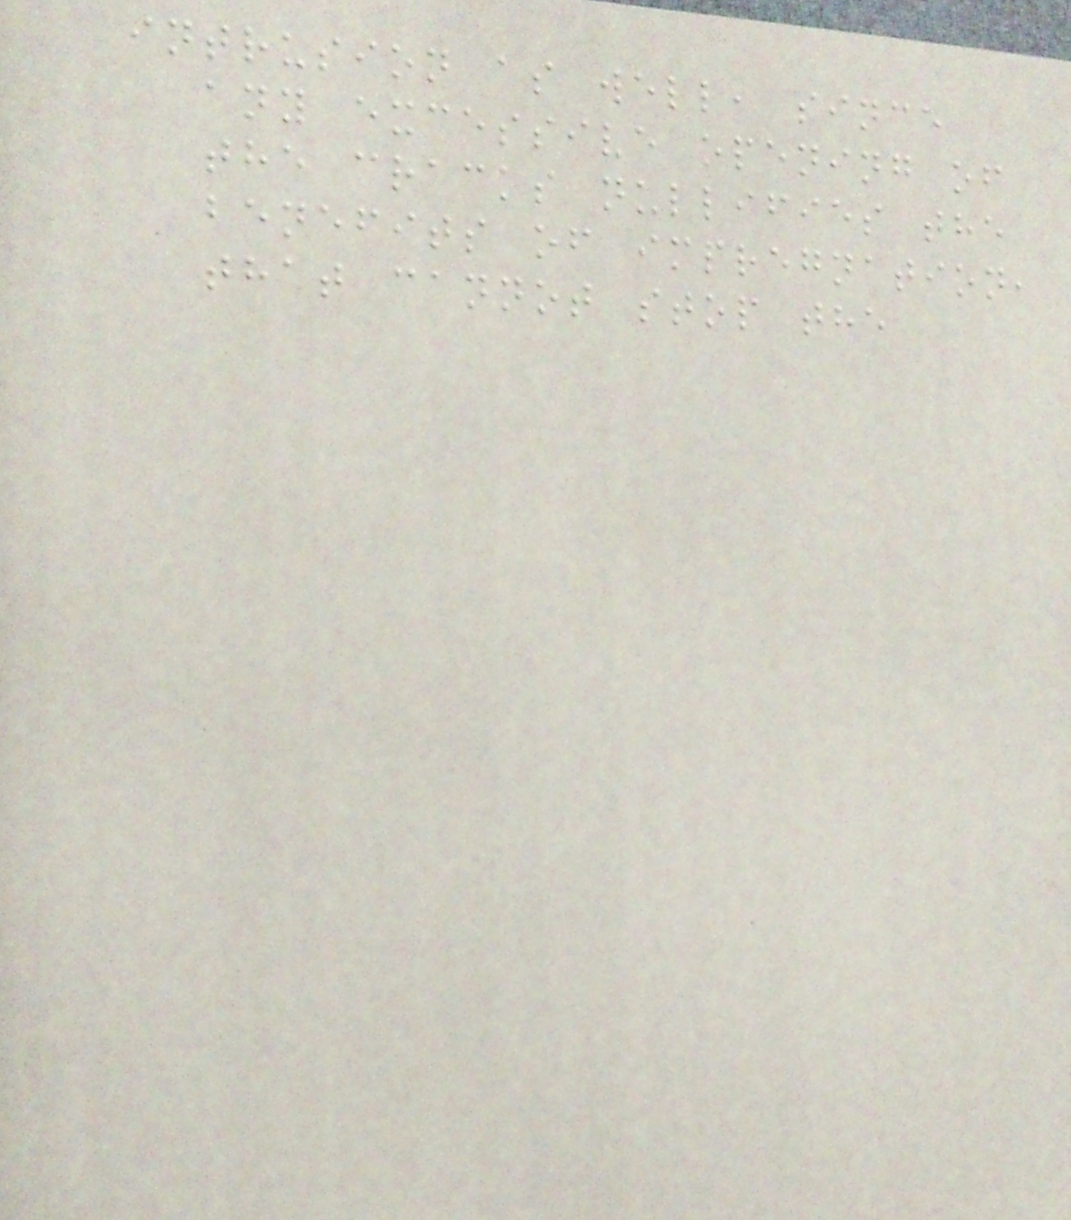intrusion as well, since
any excessive opening of
the cracks nullifies the
benefits of impregnation,
that cannot stop the
